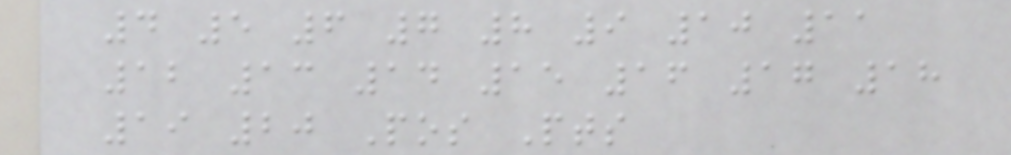4 5 6 7 8 9 10 11
12 13 14 15 16 17 18
19 20 Pos Pts
